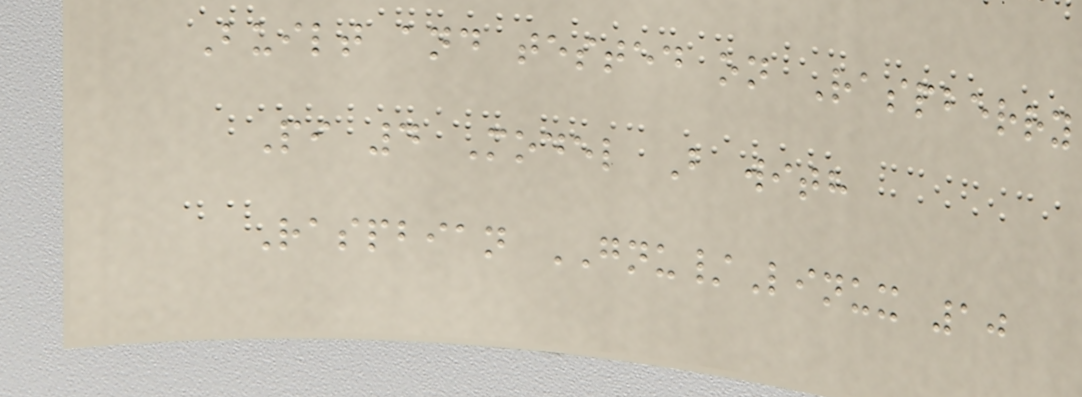Built and tested on Raspberry
Pi 4 Model B with
Raspbian GNU/Linux 10
